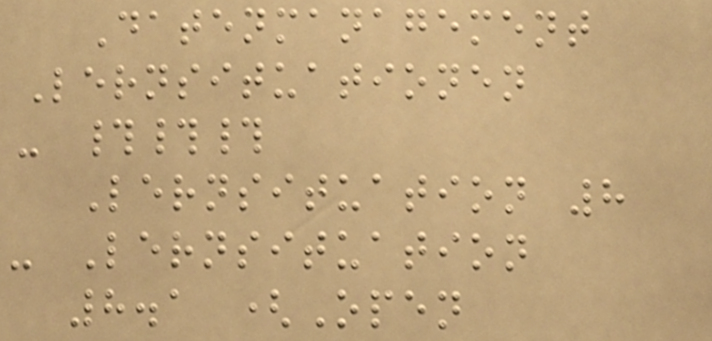Datenmanagement
Lernsituationen
- ###
Lernsituation 8
- Lernsituation
8.1 (Open
